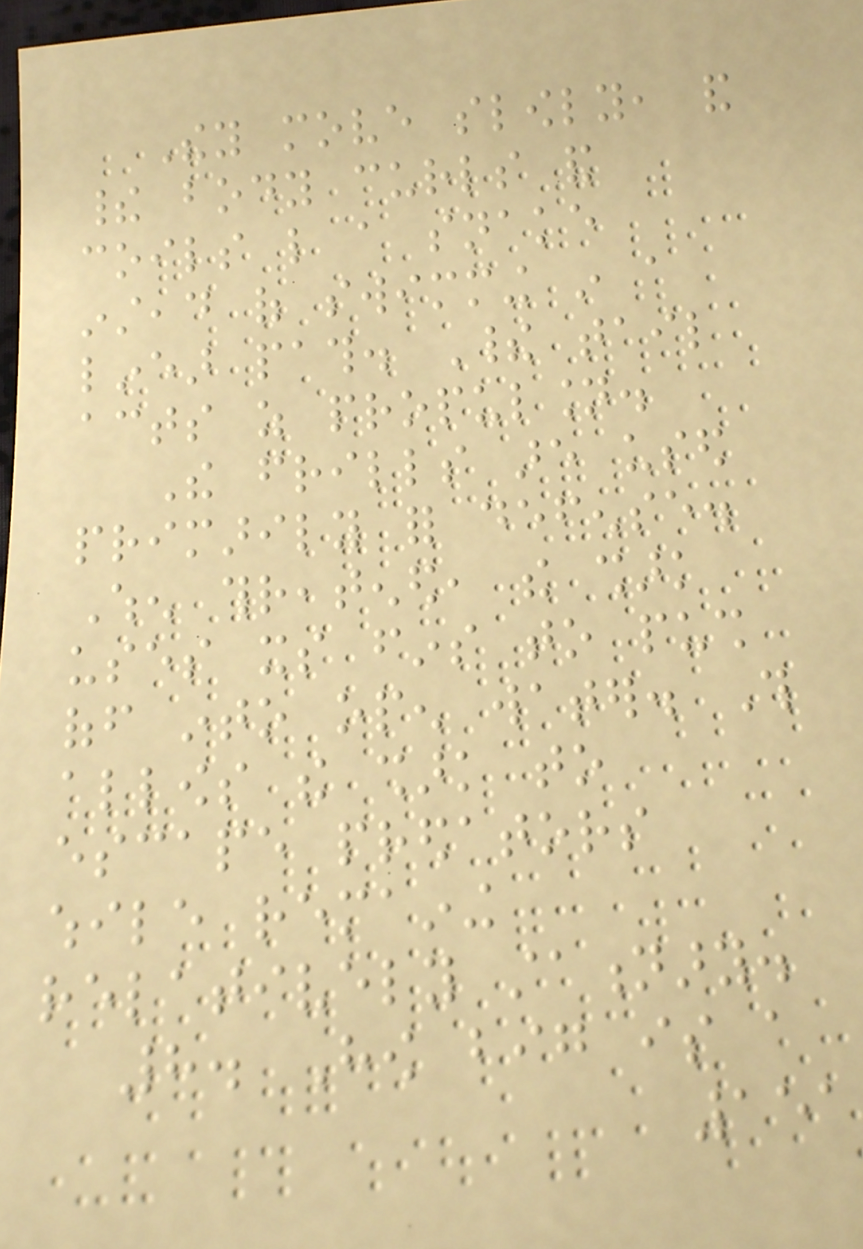They move slowly, and
their body curls and
coils like a snake
instead of swimming in a
linear path. Their tail
acts as propulsion.
The frills are used
primarily for defense.
When threatened, the shark
uses its fins to push
off into open water. This
allows the shark to
escape predators
while remaining
relatively stationary.
8. How big is a
151
